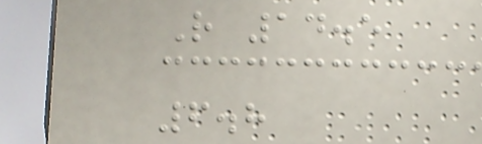R 14.5
6.8
